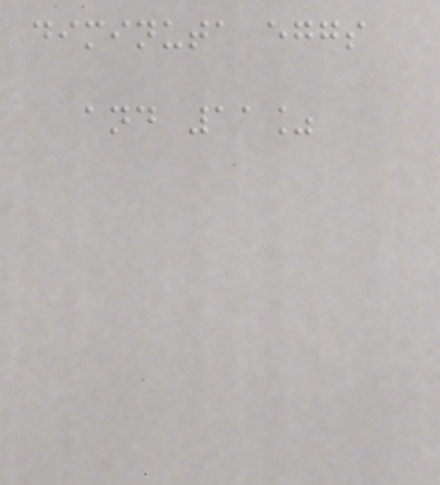diminuta eggs
and 11%
